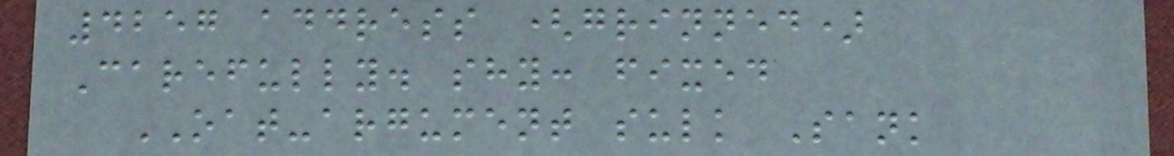4257 address (grinned)
Carefully. shy: fixed
OAT-argument sulk Sank
